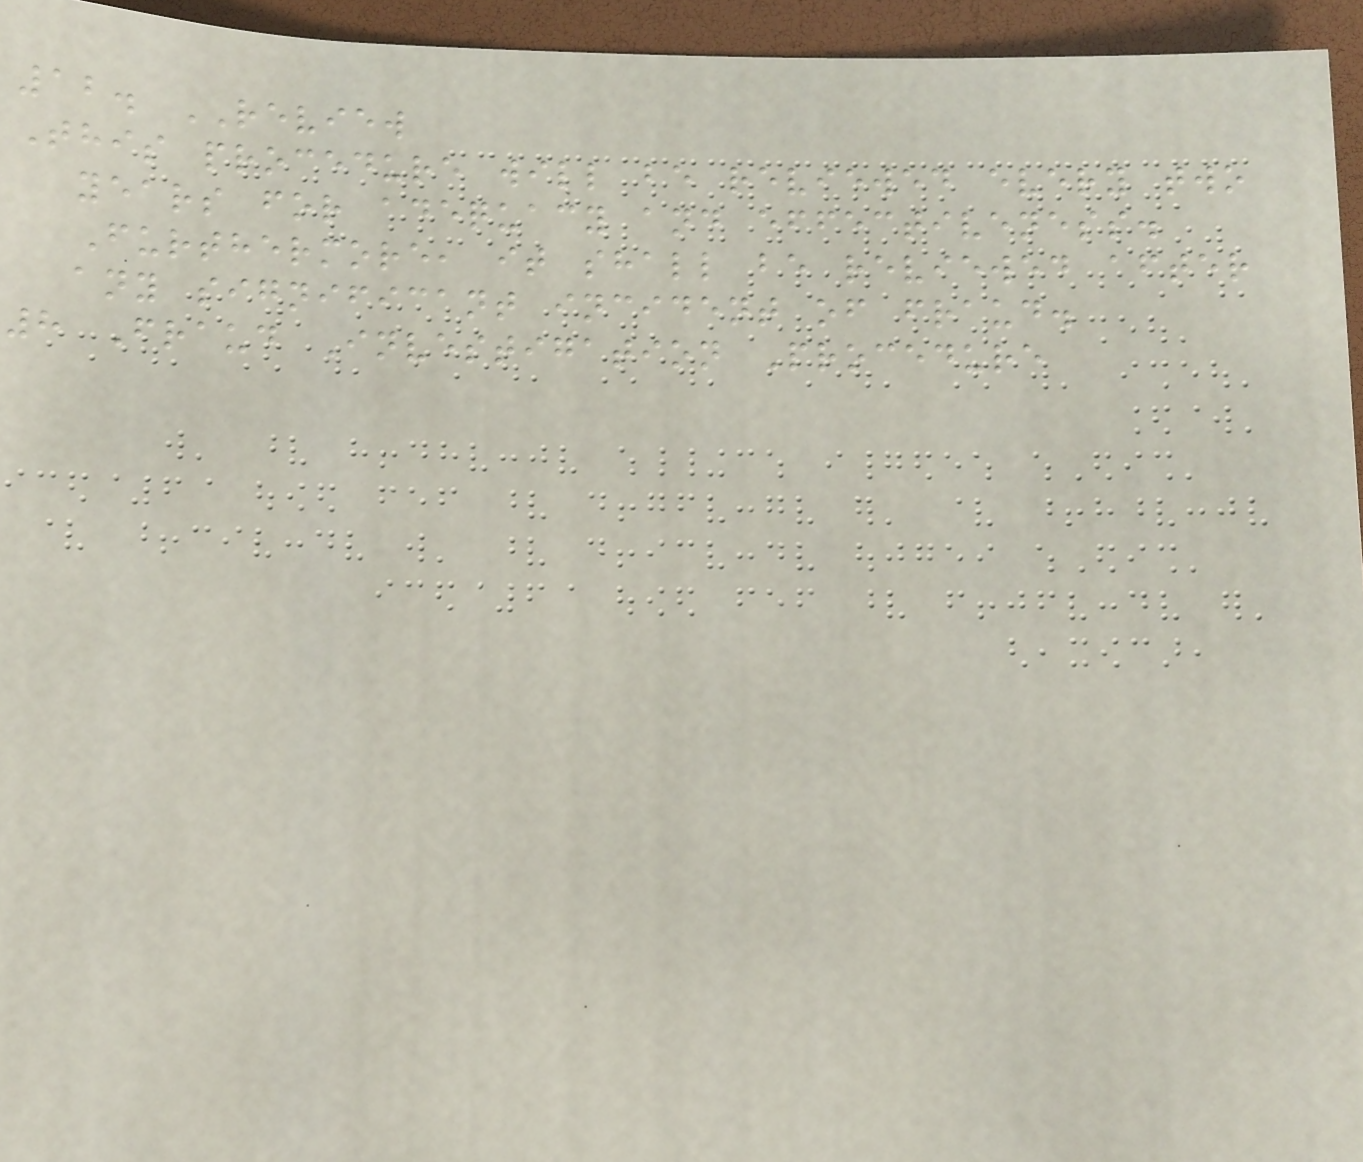12. REVIEW
This procedure will be reviewed every two
years for adequacy and effectiveness.
Furthermore, it shall be reviewed after
any significant incident of fraud.
8 Fraud Investigation Procedure
